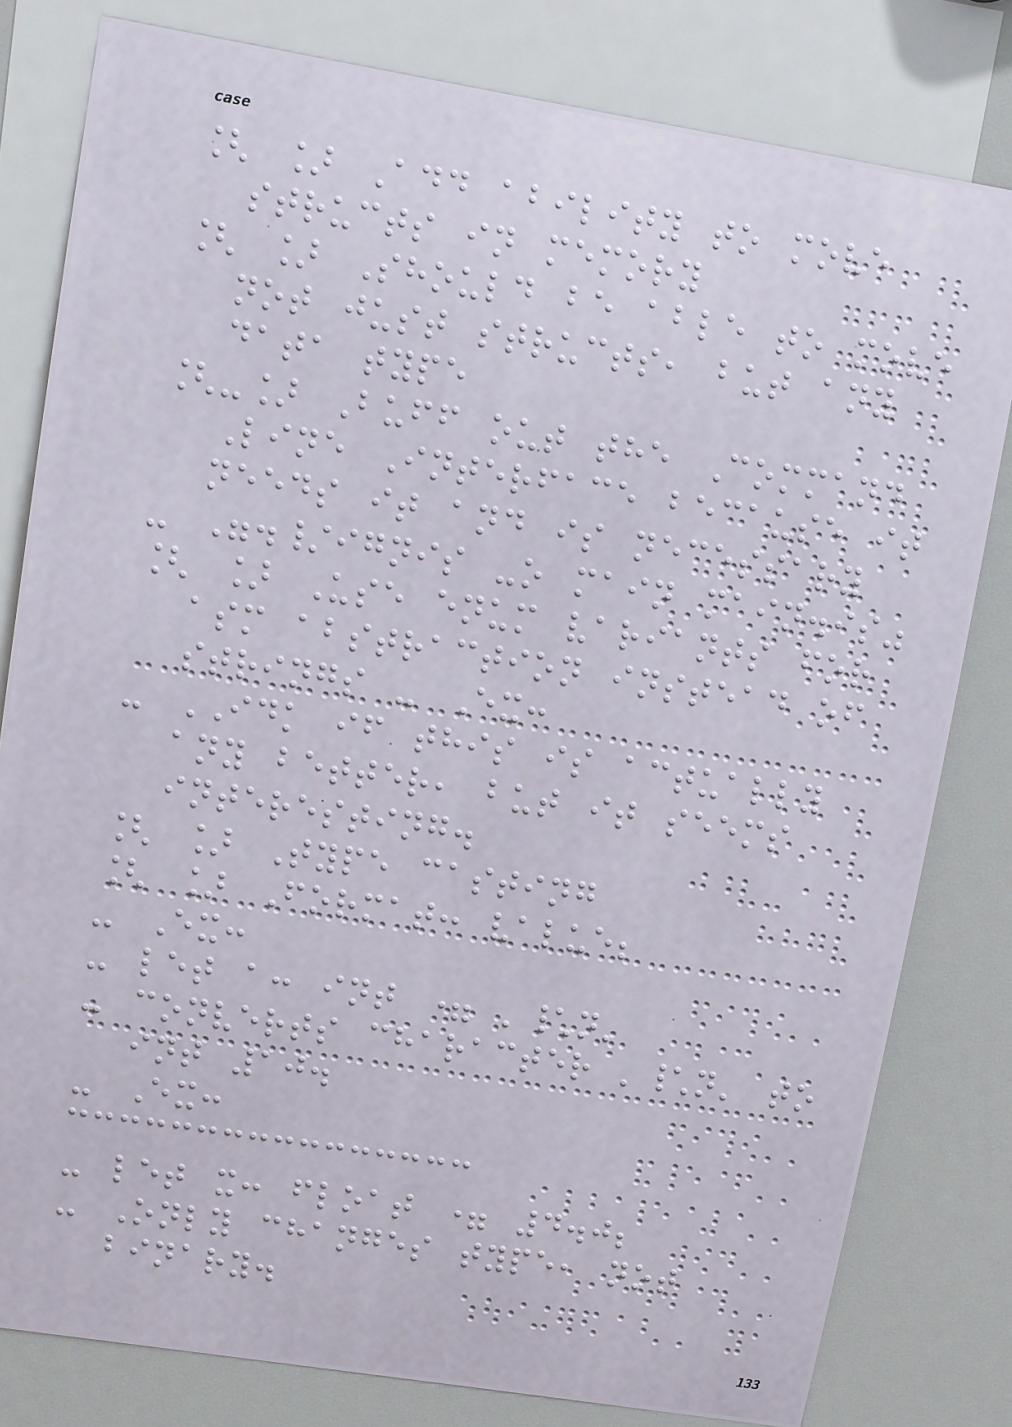[ ] Add ability to move
structs in memory
[ ] Should be able to move
not just structs, but any
data type
[-] Buff out the Command
Line Interface because it
needs it and is necessary
- "./ignis -o main main.is"
[ ] Use enum variants for
asm abstraction instead of
strings - Ex:
- IDK if this is actually
any better, but it seems
interesting.
[ ] Type casting
[ ] Format: value;
- Ex:
- let a: int = '\n'
- converts character '\n' to
int 10.
- Ex:
- let x: float = 4.0;
- Only changes type, not
binary.
